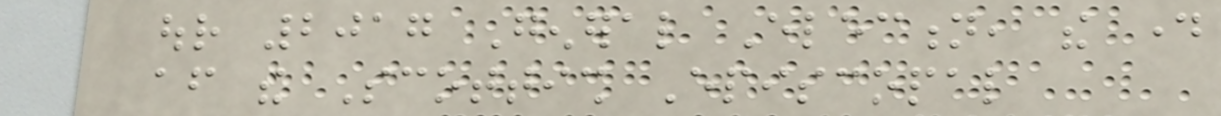our 2017 General Election, the day
after the Scottish Episcopal
